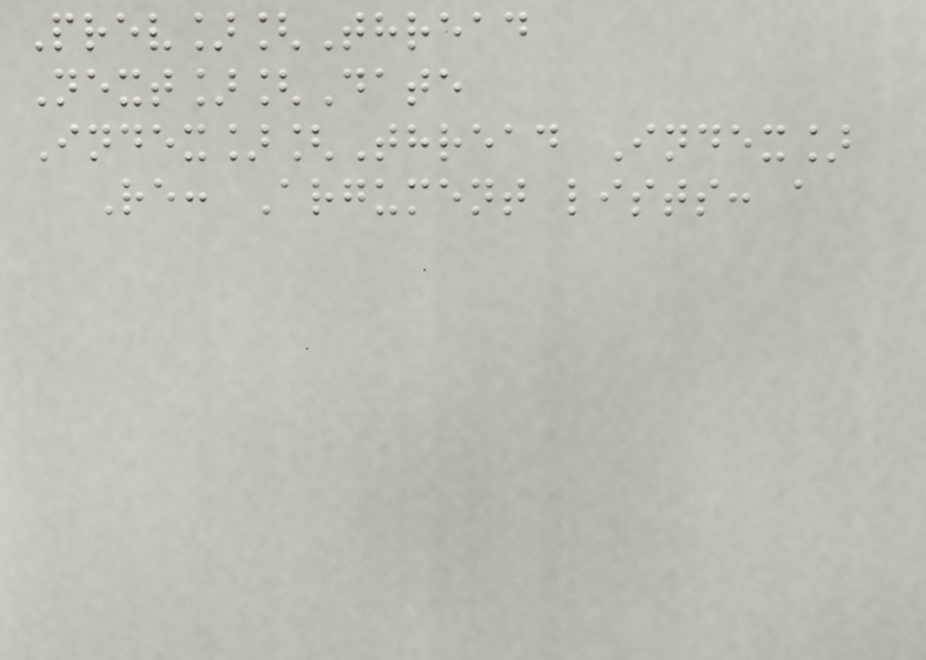Prev][Thread
Next][Date
Index][Thread Index]
Re: Argument lists: a
